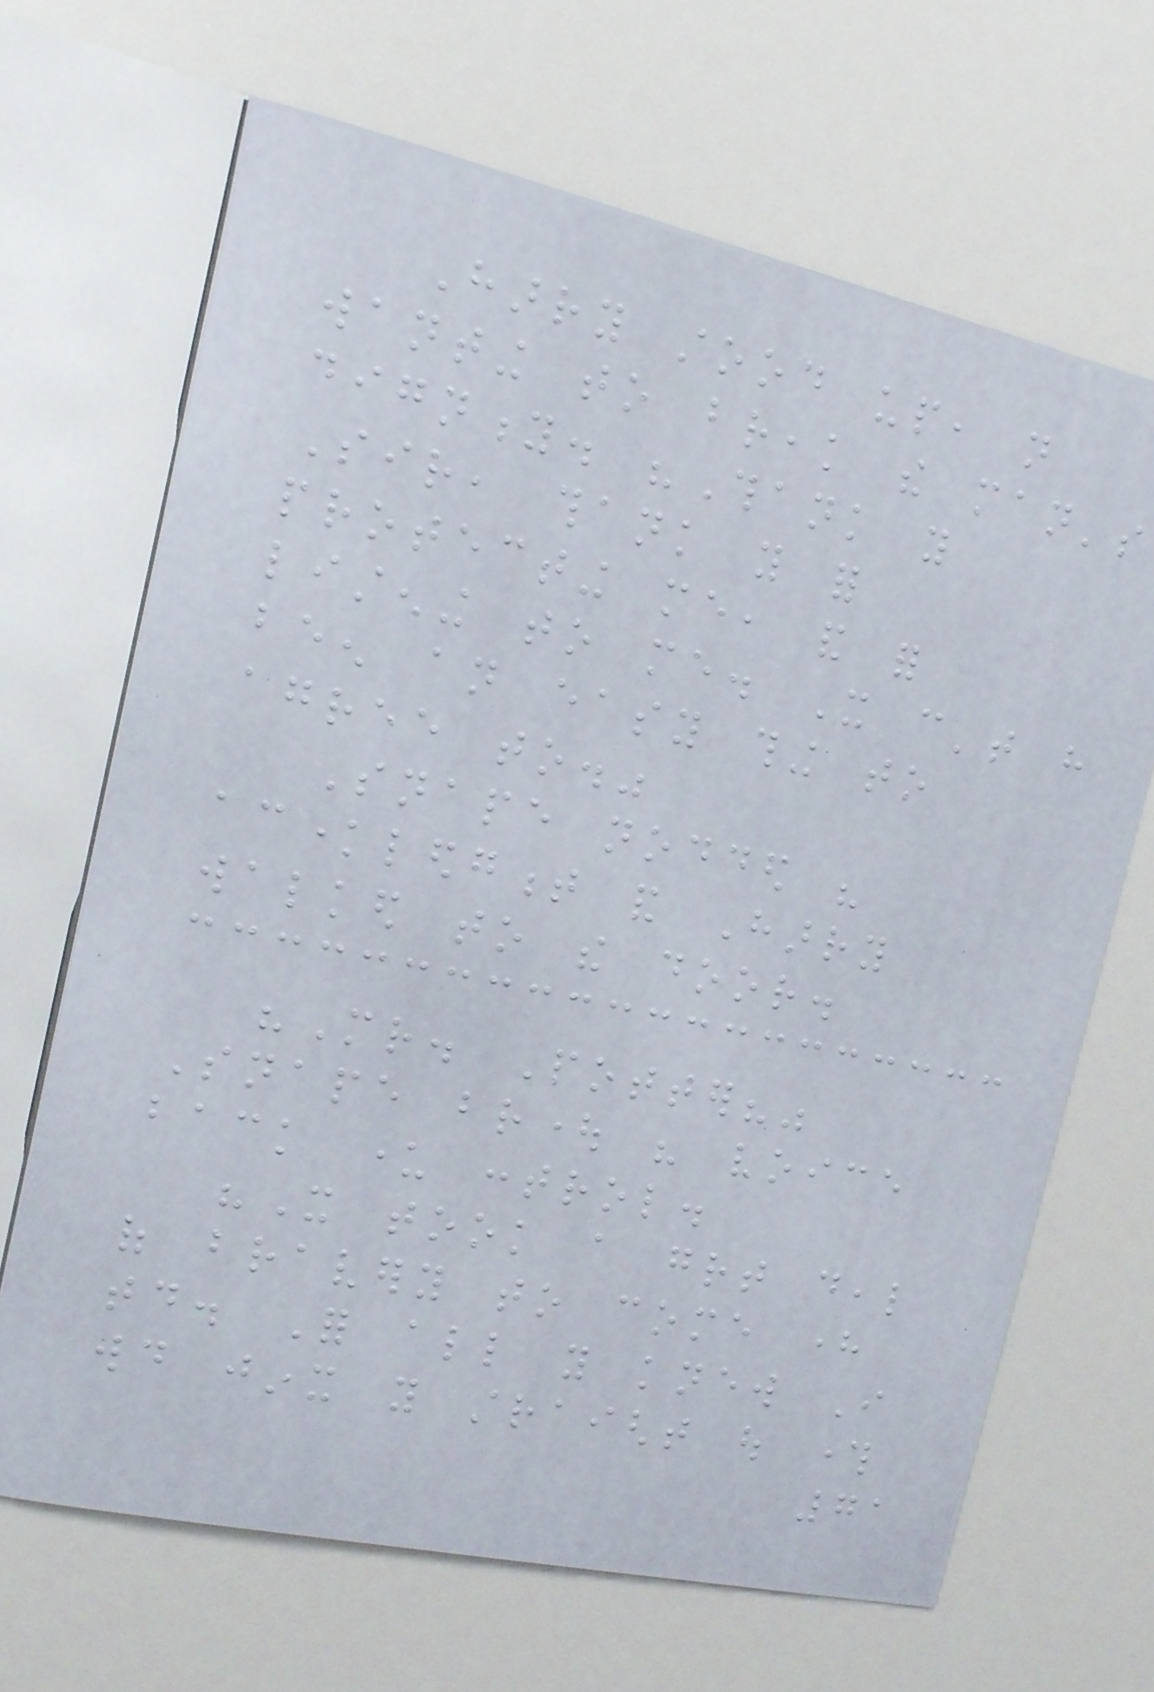Harry stood up, not
wanting to break the man's
dignity. "Thank you
Sir, thank you for
protecting me, and for
listening to me. It can't have
been an easy thing to
agree to."
Snape nodded his
acknowledgment and Harry
walked to the door.
"Mr. Potter?"
Snape brought his voice
back under control.
"It took a great deal
of bravery to come here
today. For all you knew I
would jinx you straight out through
71
